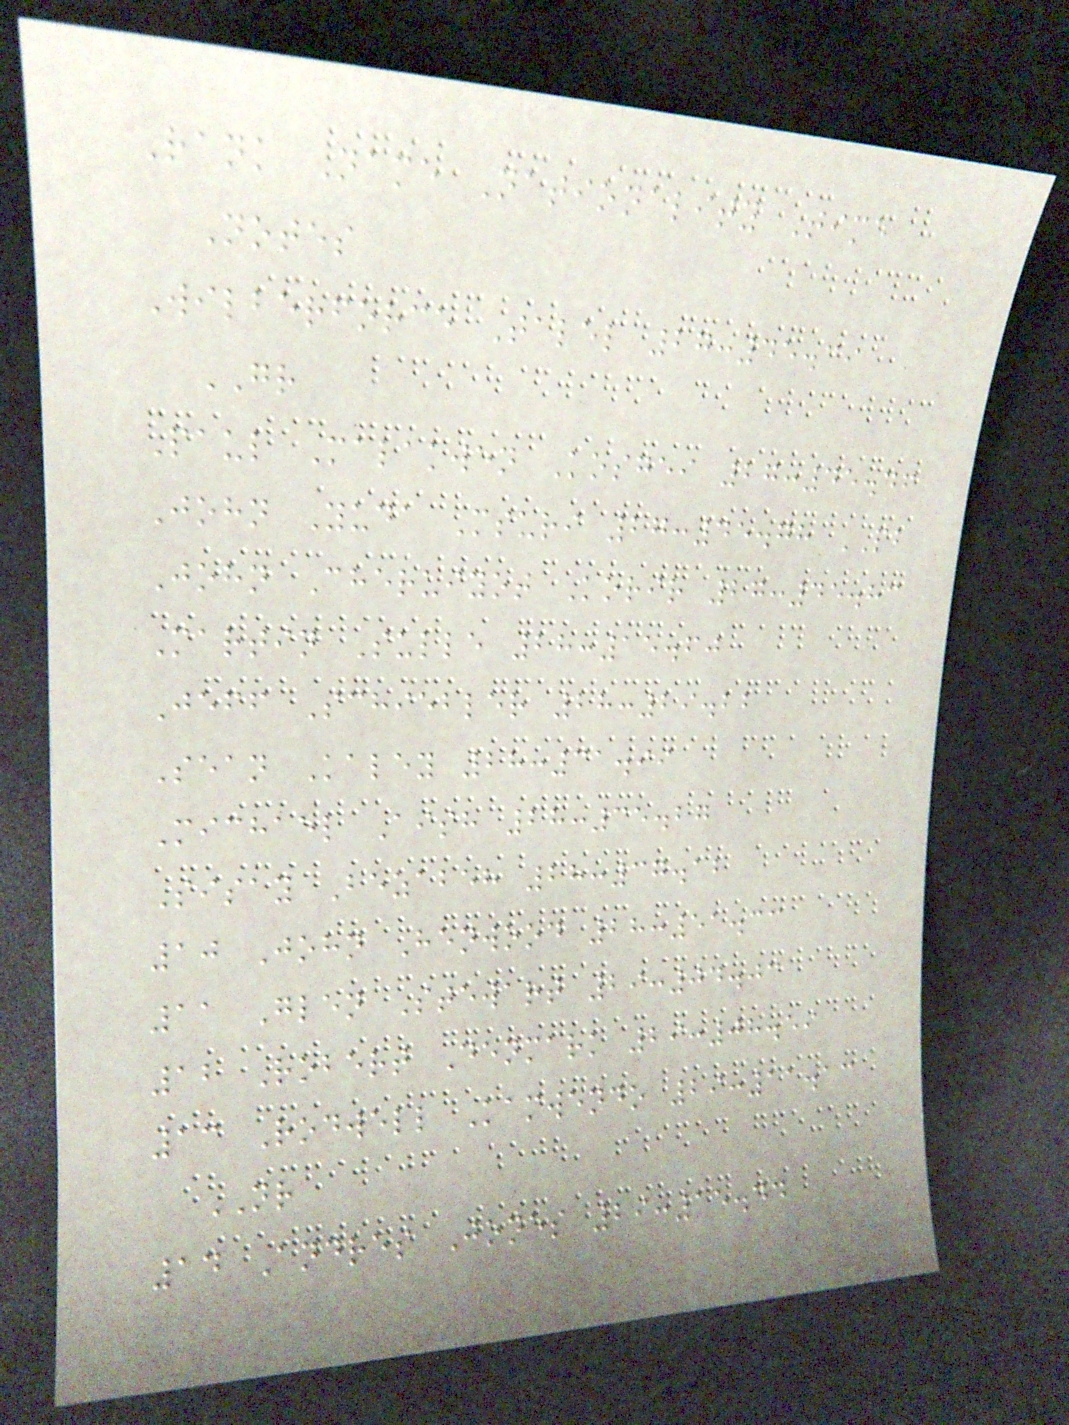Rank Name Nationality Time
Notes
Wilberforce Talel 27:45.39
GR
Paul Malakwen Kosgei 27:45.46
John Yuda Msuri 27:45.78 PB
John Cheruiyot Korir 27:45.83
Martin Sulle 28:15.60
Jeff Schiebler 28:29.22
Sean Kaley 28:31.99
Michael Aish 28:35.27
Sisay Bezabeh 28:37.12
10 John Henwood 28:51.33
11 Glen Stewart 29:04.03
12 Robert Denmark 29:08.59
13 Rodwell Kamwendo 29:11.13
NR
14 Andres Jones 29:15.44
